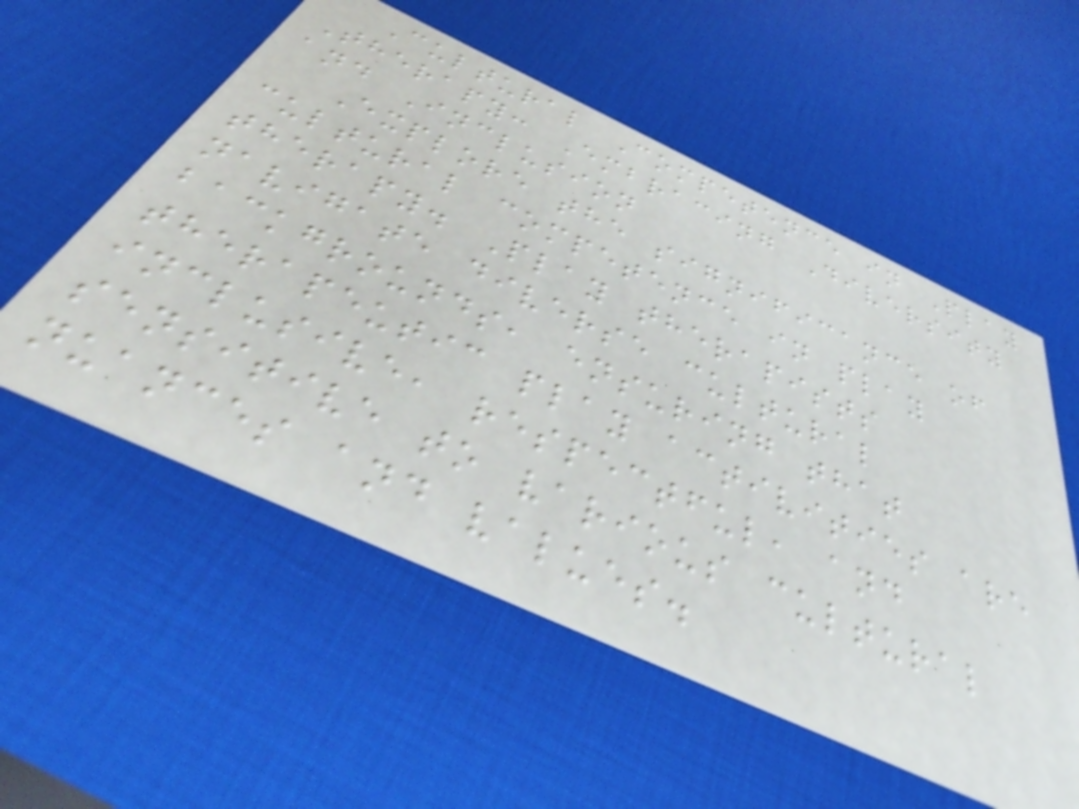Cultural Competence in Play
Therapy: Embracing Diversity
and Inclusion
Explore the significance of
cultural competence in play
therapy. Play therapists
navigate diverse cultural
backgrounds, ensuring that
therapeutic play activities are
inclusive, respectful, and
sensitive to various cultural
nuances and values.
